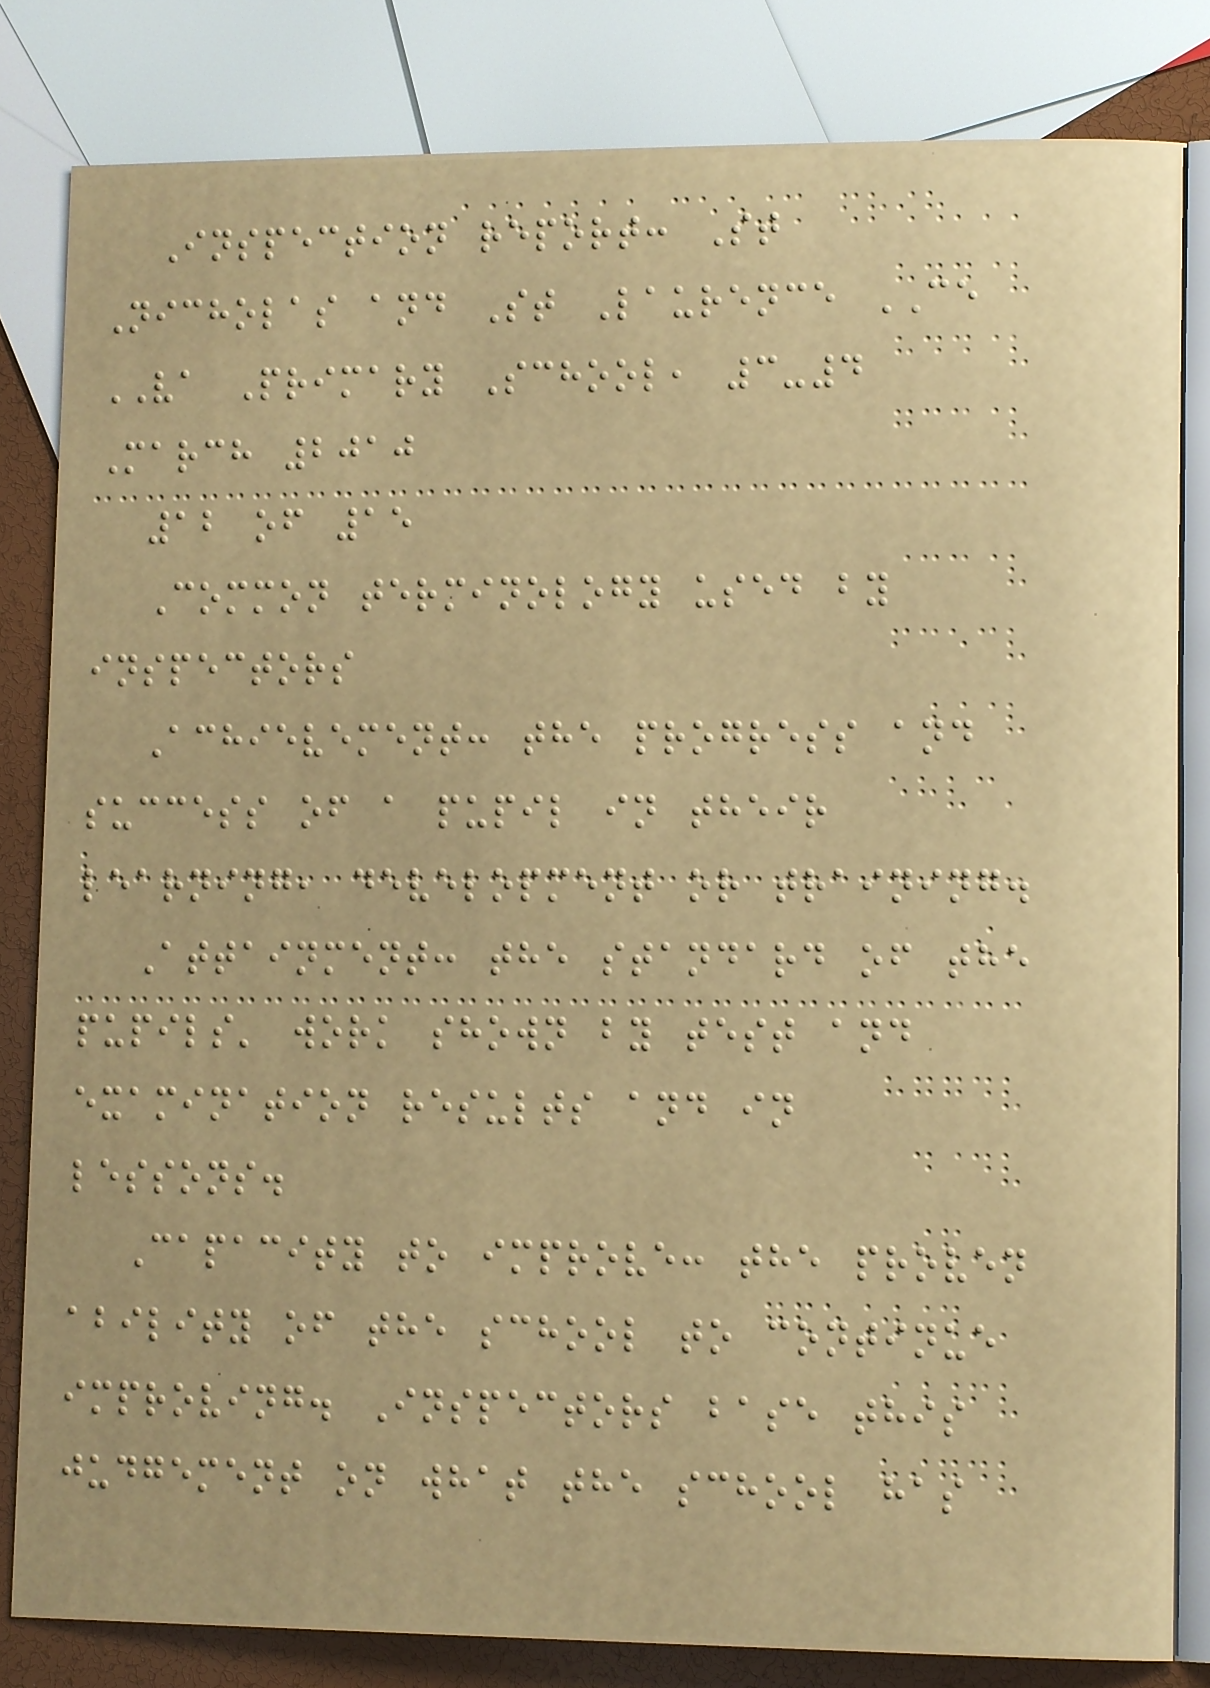Inspection report: St
Nicholas and St Laurence CE
VA Primary School, 3-4
March 2010
12 of 15
Common terminology used by
inspectors
Achievement: the progress and
success of a pupil in their
learning, development or training.
Attainment: the standard of the
pupils' work shown by test and
examination results and in
lessons.
Capacity to improve: the proven
ability of the school to continue
improving. Inspectors base this
judgement on what the school has
